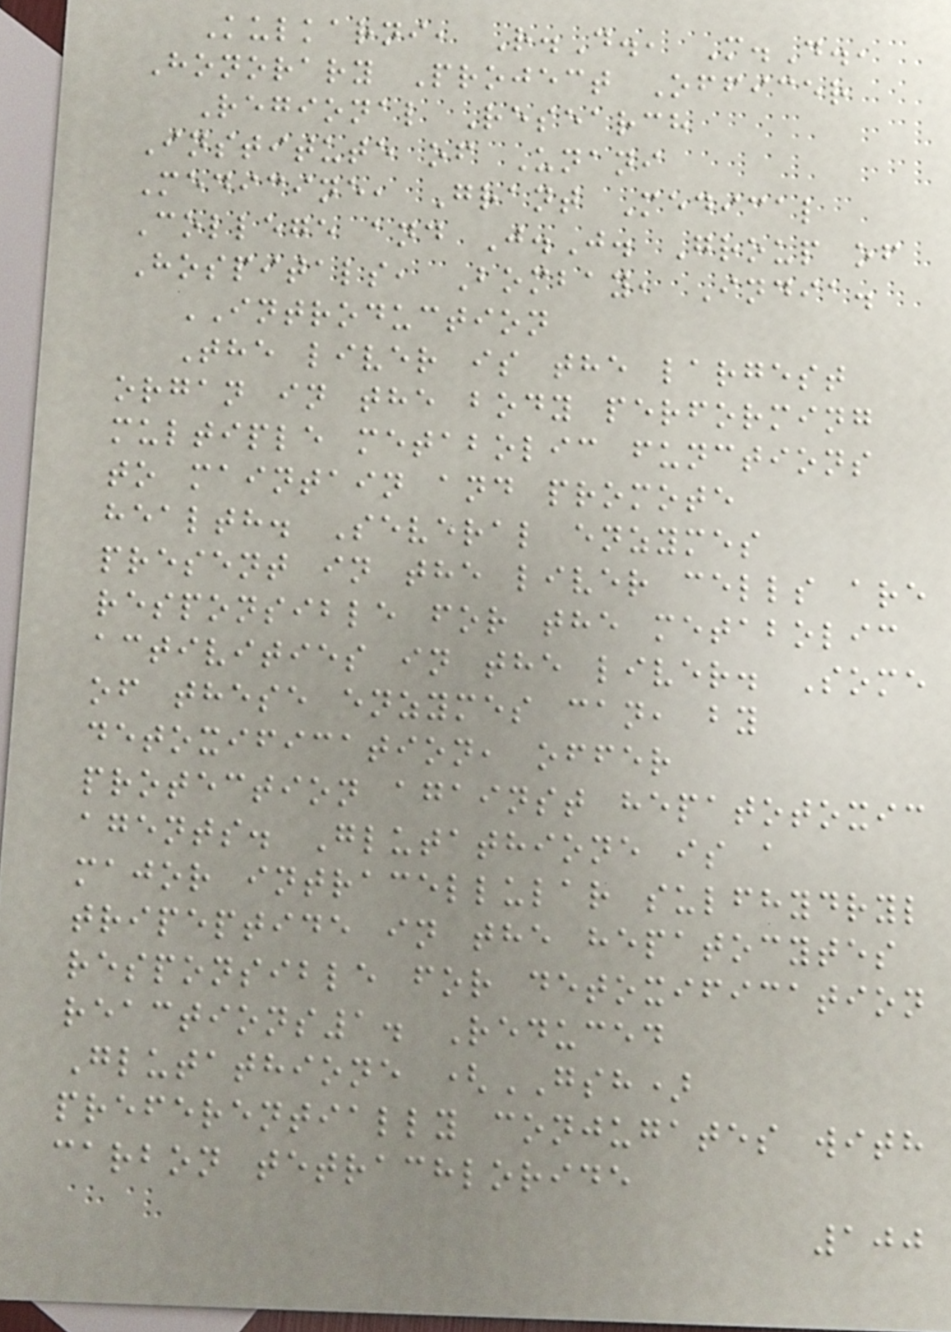Kulkarni, R.D., M.D.,
Honorary Project Officer
Regional Research
Institute of Unani
Medicine, Grant Medical
College and J.J. Group of
Hospitals, Bombay, India.
INTRODUCTION
The liver is the largest
organ in the body performing
multiple metabolic functions
to maintain and promote
health. Several enzymes
present in the liver cells are
responsible for the metabolic
activities in the liver. Some
of these enzymes can, by
detoxification, offer
protection against hepatotoxic
agents. Glutathione is a
major intracellular sulfhydryl
tripeptide in the hepatocytes
responsible for detoxification
reactions1. Reduced
Glutathione (GSH)
preferentially conjugates with
carbon tetrachloride
100
